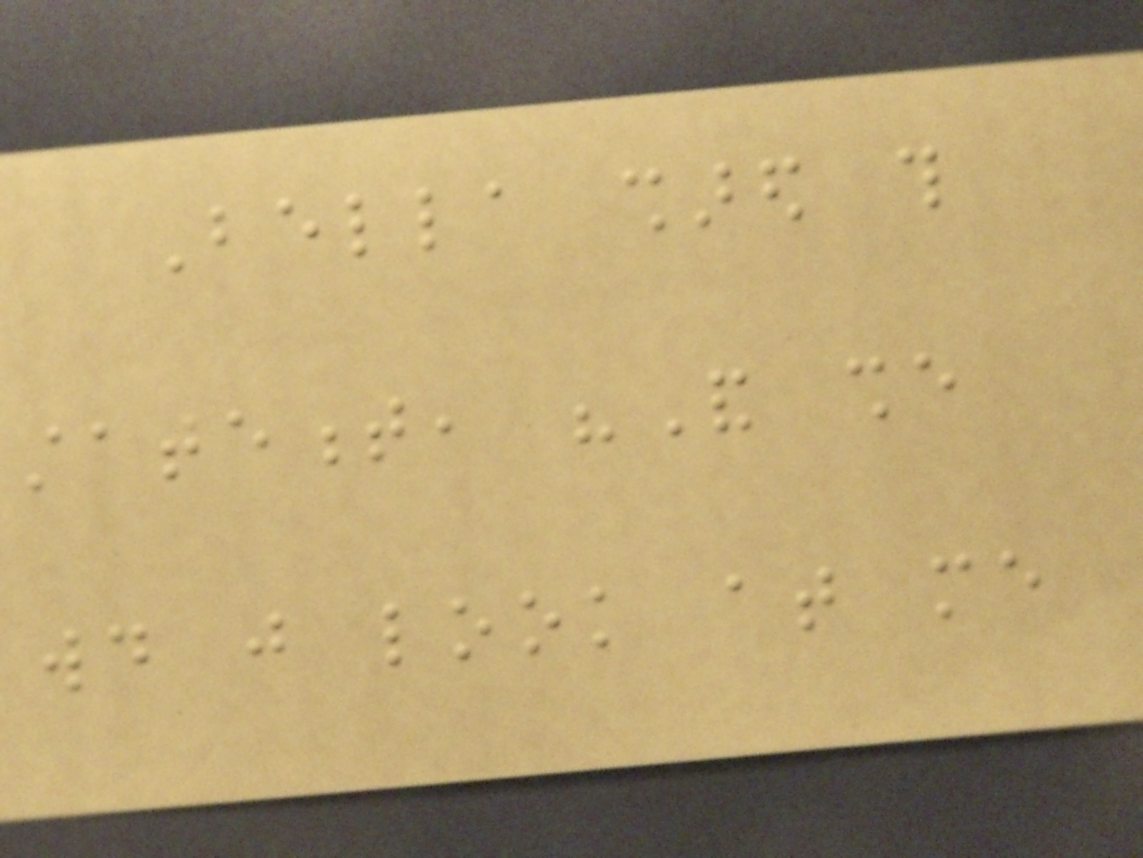Bella shared this
statement, "And she
would just look at me
